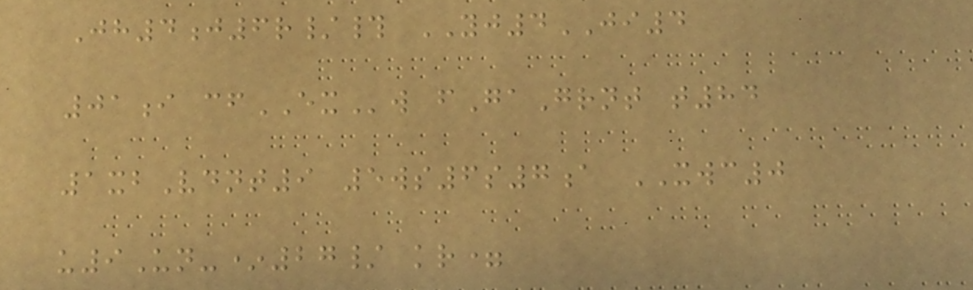Jh4j6r/# YJ4JI4
01i cfEXw fGaGrnt t84
1xbVdnt9 5ws6s7a XWC0
u9Un-*27/ kr=
